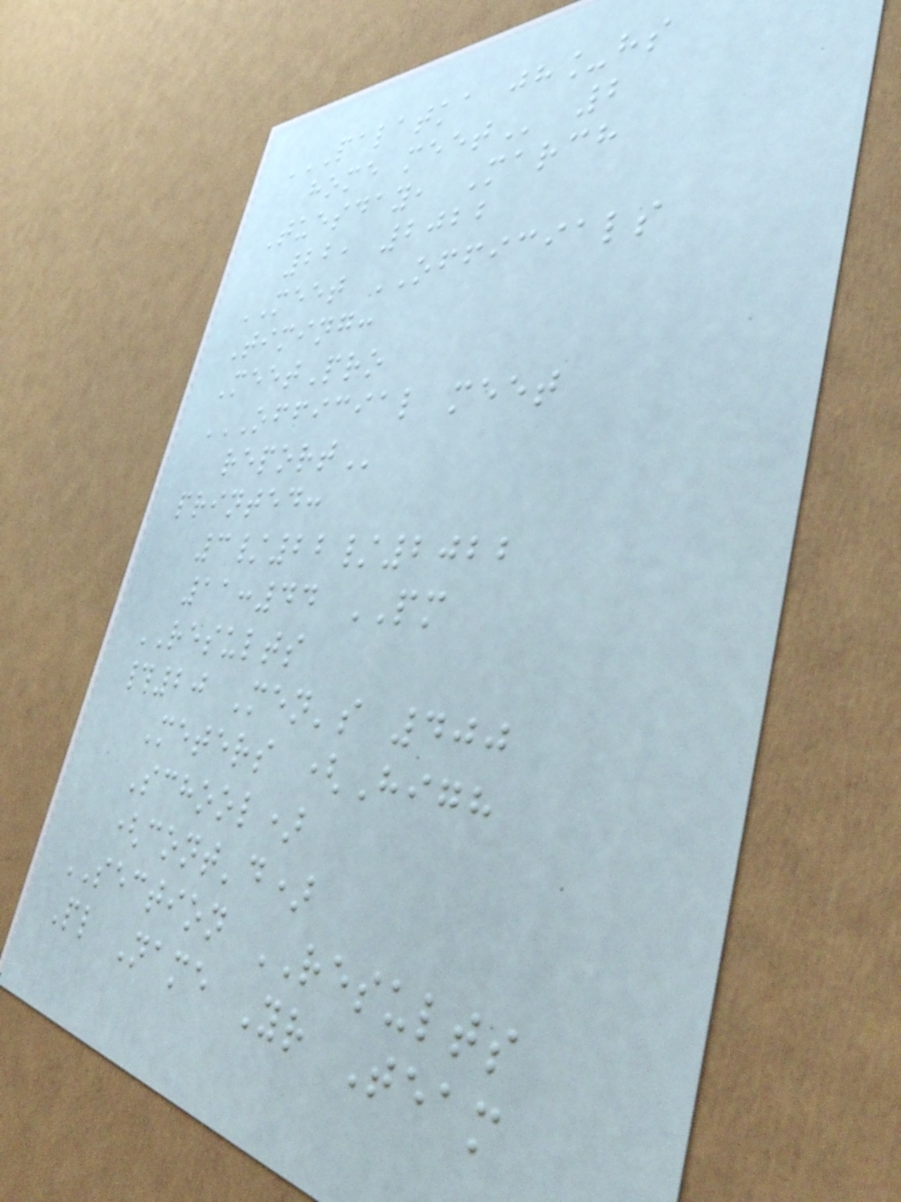PALATKA JH_HS
HOME MEET 2
Tuesday, March
22, 2022
MEET OFFICIALS
Timing:
MeetPro
OFFICIAL MEET
REPORT
printed:
3/22/2022
11:44 PM
RESULTS
#20 Men's 400
Meters (High
School)
(cont'd)
SECTION RESULTS
Pl Name Yr Team
